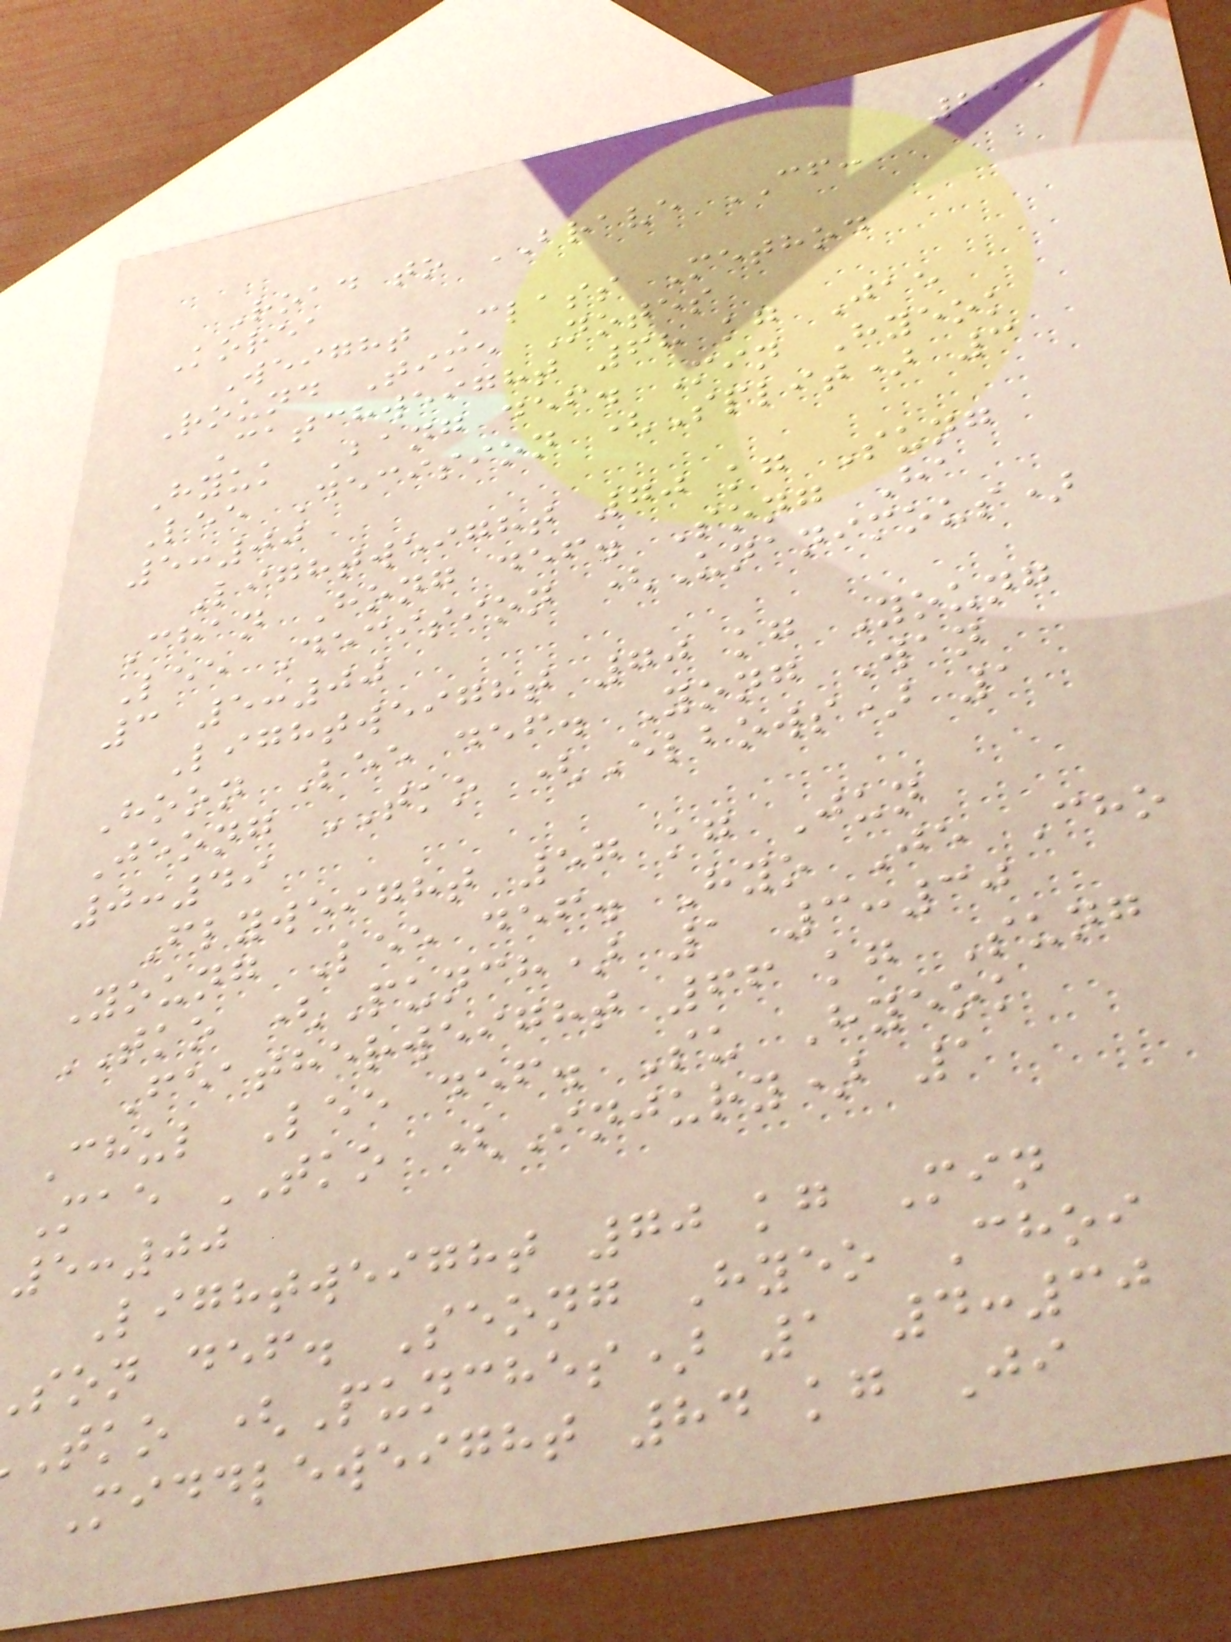215
Road to BRAVE CF:
Korea
Weight Class Method
Round Time Notes
Catchweight 68 kg Jae
Hyuk Bang def. Min Hyeok
Lee Decision (Split) 3
5:00
Lightweight 70 kg Sung
Chan Hong def. Song Ha
Lee Decision (Unanimous)
3 5:00
Lightweight 70 kg Young
Hoon Lee def. Yong Wan
Jeong TKO (Elbows) 1
0:49
Flyweight 57 kg Jun
Young Lee def. Hyo Je Cho
TKO (Punch) 1 3:30
Featherweight 66 kg Sung
Chul Lee def. Su Hyeok
Mae TKO (Injury) 1
5:00
Lightweight 70 kg Min
son def. Seong Hyeo Choi
tko (Punches) 1 4:30
Middleweight 84 kg Ji
